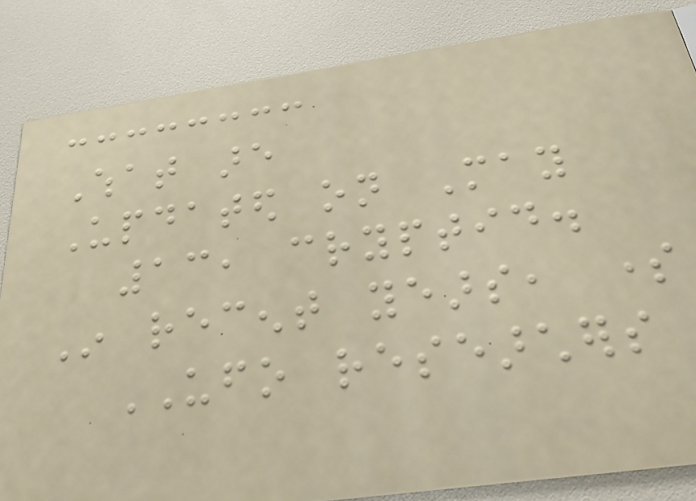What are
Updated on May
13, cryptid.
In recent years, some
UFO researchers
